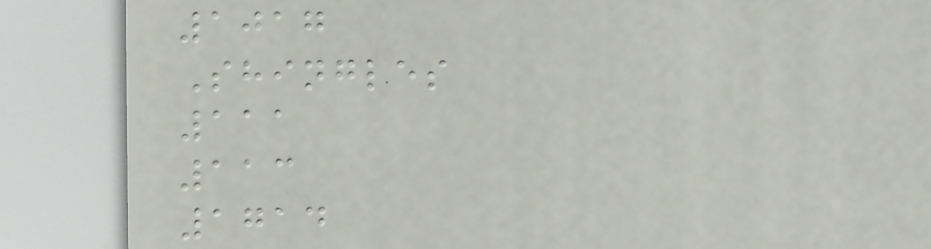1017
Shingles
111
113
1714
